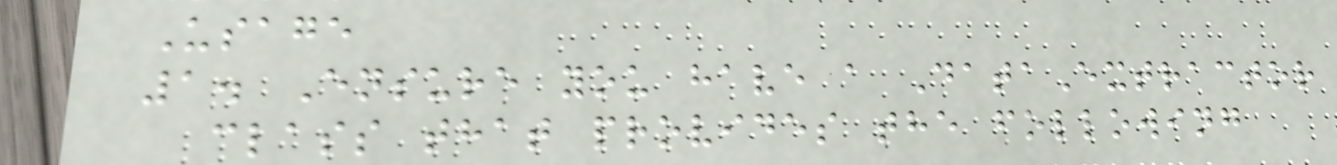Usage
1. Ensure you have a DataExtractor
class that provides the following
